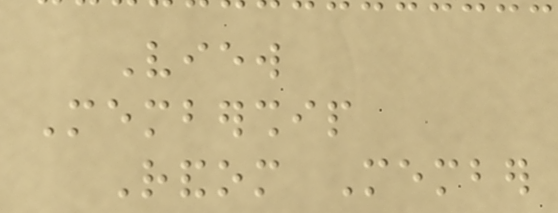View
Membership
Random Member
